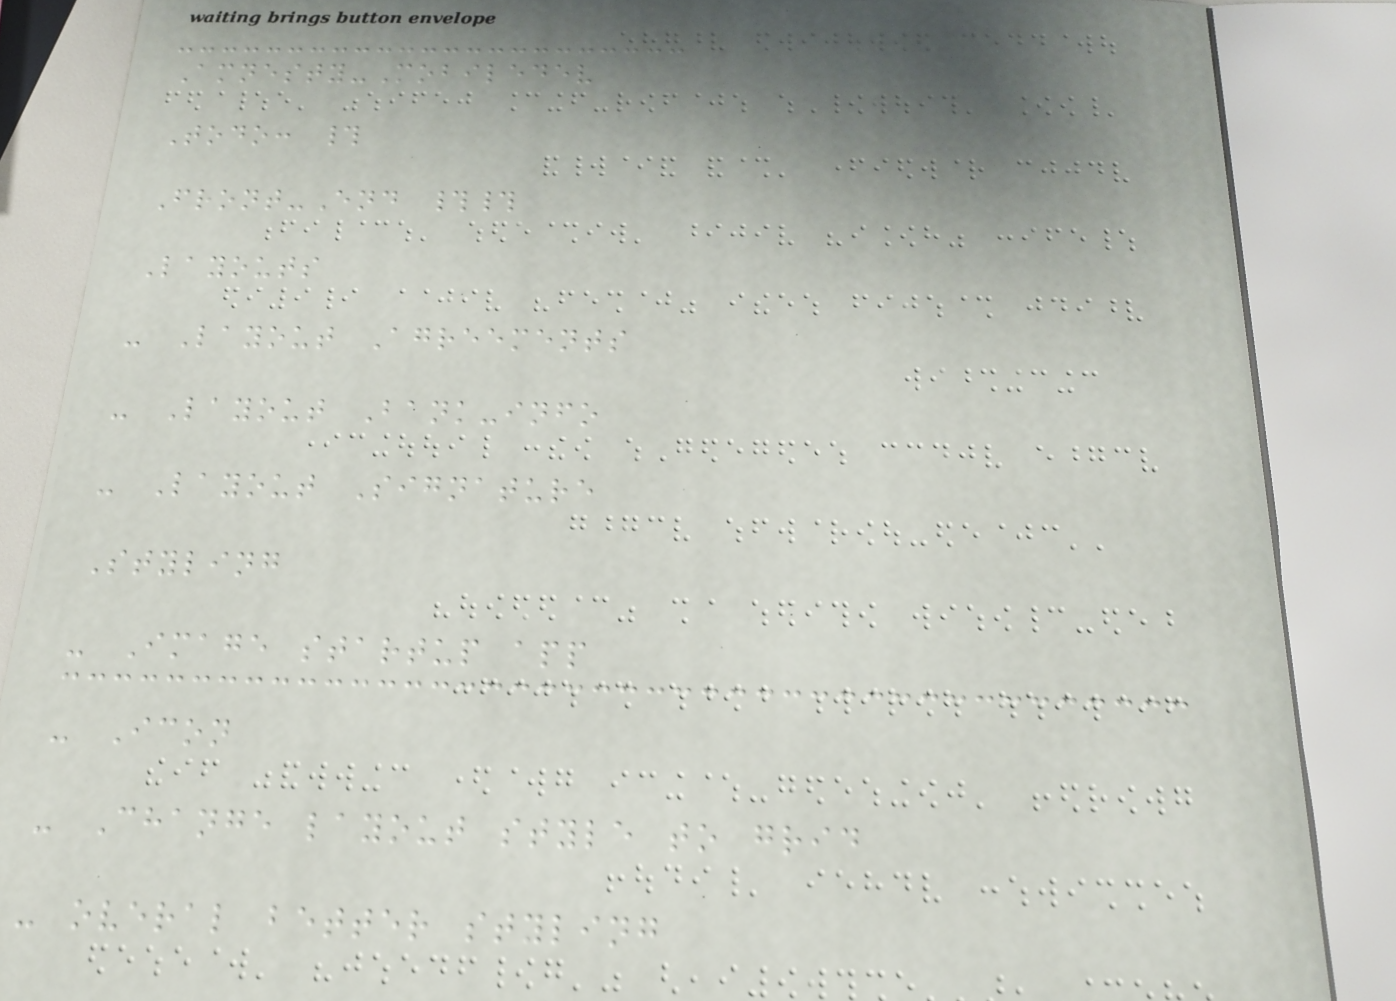Amnesty-Mobiledev
Todo: #
Front-End ##
Layouts
- Layout Agreements
- Layout Bank-info
- Layout Signature
Styling
- Image startup app
- Icon
- Change layout style to grid
- overal better styling
